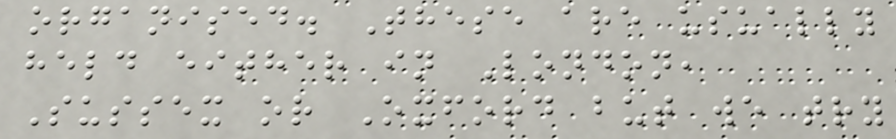organised. These are usually
held either in London,
Sussex or Oxford but we try
